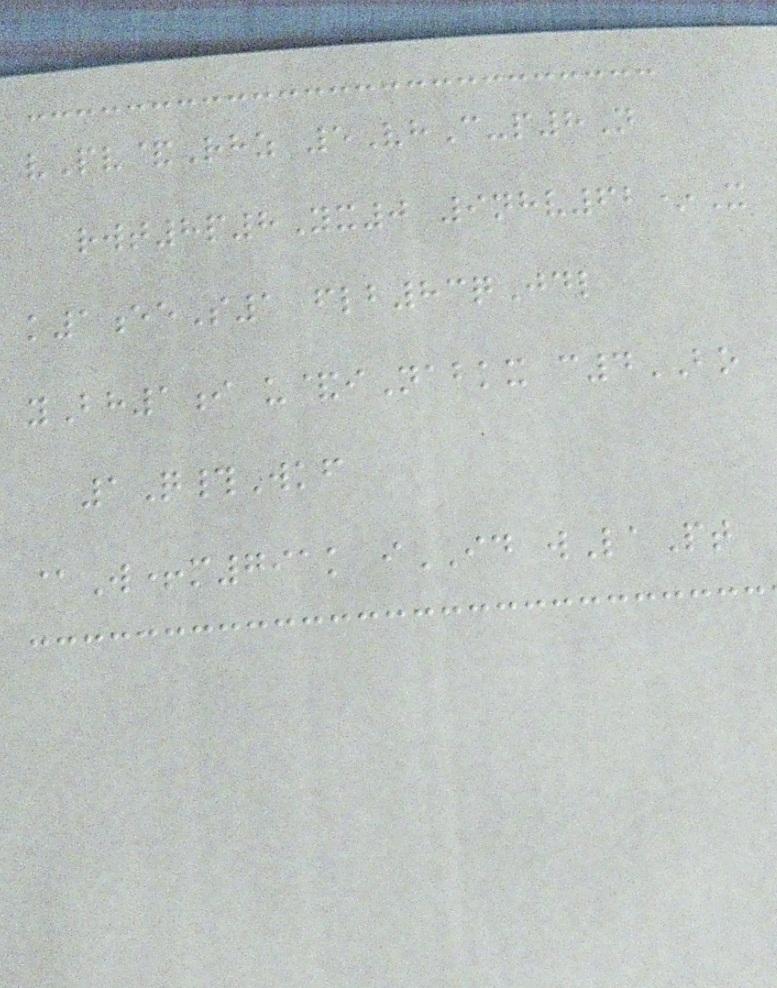vPv&Rhz 5VhC-p8N
rwt8p8Yx0 9nhv62*X
k1eeS1 flb83qJdl
yBh1i u&iNabkx c4BO
1Q#Wkf
@W+m791k iID wLaPt
